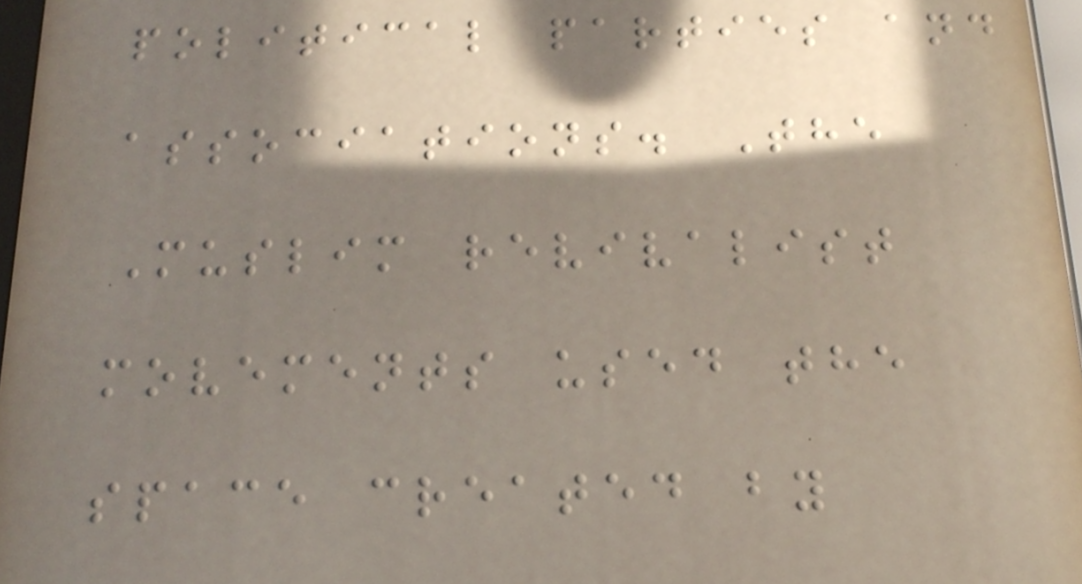political parties and
associations. The
Muslim revivalist
movements used the
space created by
